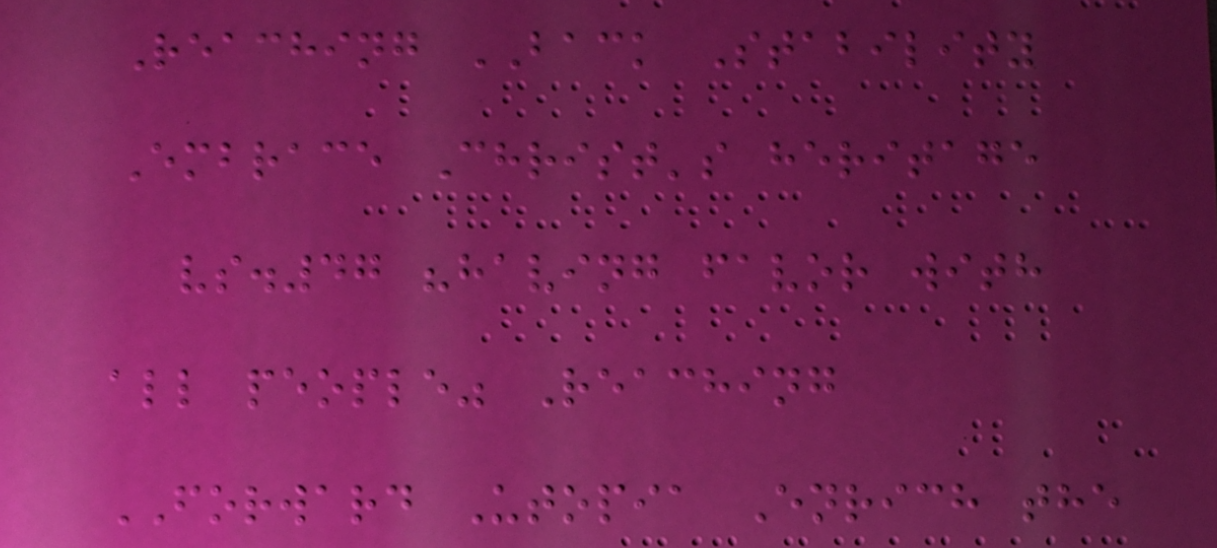Reaching BACK Stability
Embrace Christ's heritage
vs.47 "having favor with
all people" Reaching
FORWARD Utopia Enrich the
